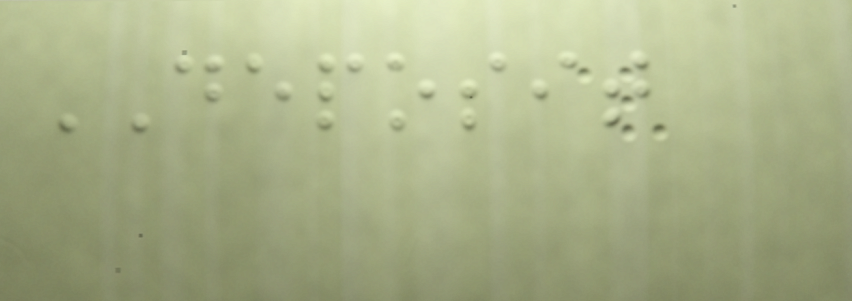DEPOSIT
